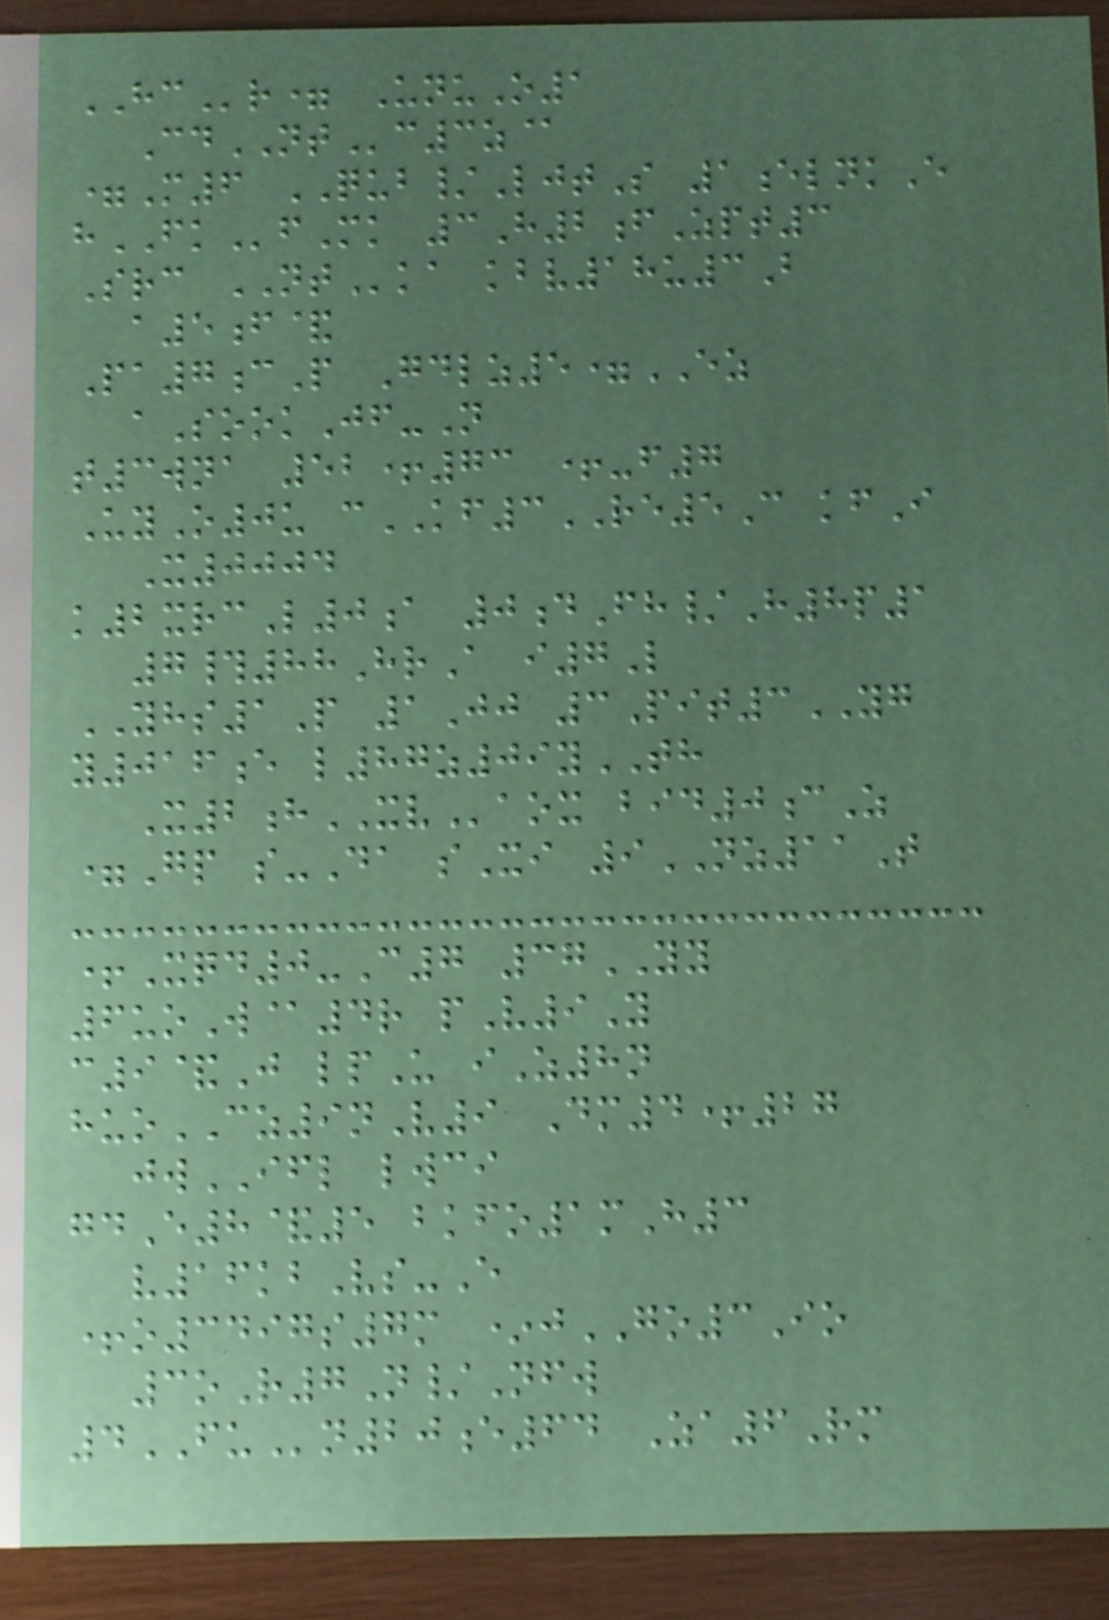HCr= UnuO1
CdNTc3z@
=M6 QUB/LjtS 1elnkE
hFKfMk 3H2fZpt3
Src NTka kbv18u3B
a5f&
Pa7cP Gdlz5=EZ
aSookJf-N
t3wna 52+73 +-f7
UyO0u cKF3RE5C kfI
X0004
k2xrcL0a 0dFh/H8p1
7#88HrA i7L
YHS1P 1Jj 3Pit3YG
y016e l87z09yTH
X2hXVaox bid0cZ
=Gp s-Da sXi 9NZ11T
+Xqd0-C7 37YY
6uoW@4r pV9Y
c9&J lpU iZ8n
huoCZ9nV9 Dm4+27
jwIFL lwci
gdE8&5 bkfo1mH3
v16kbVs-E
+o3497s7m *jGO3Io
3oR7N/Nfw
4FUn20e64 Za6Rm
